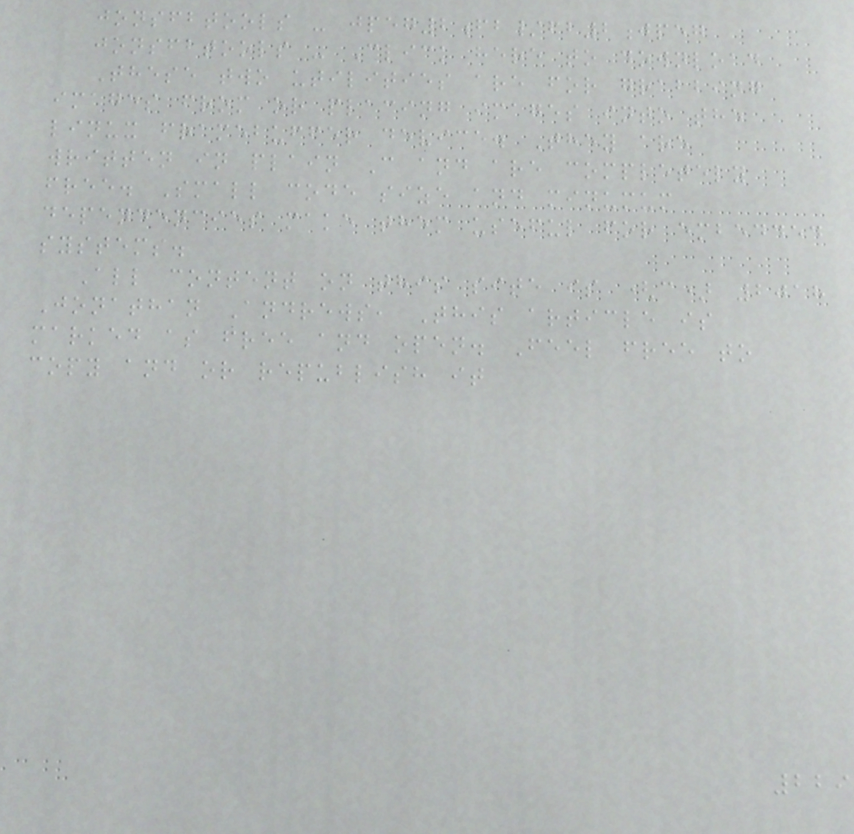jonsfbtools - jpeg2fb/fb2jpeg
jonsfbtools - Click here to download
These two utilities are for grabbing
images from or placing images into the
linux framebuffer device. They are
written in plain C and are completely
free. Small code size and minumum
dependencies make them useful for embedded
systems.
All content on this site is (c) 2018
Jonathan Andrews, This article is
marked as free and open. Feel free to
copy and or republish it
229
